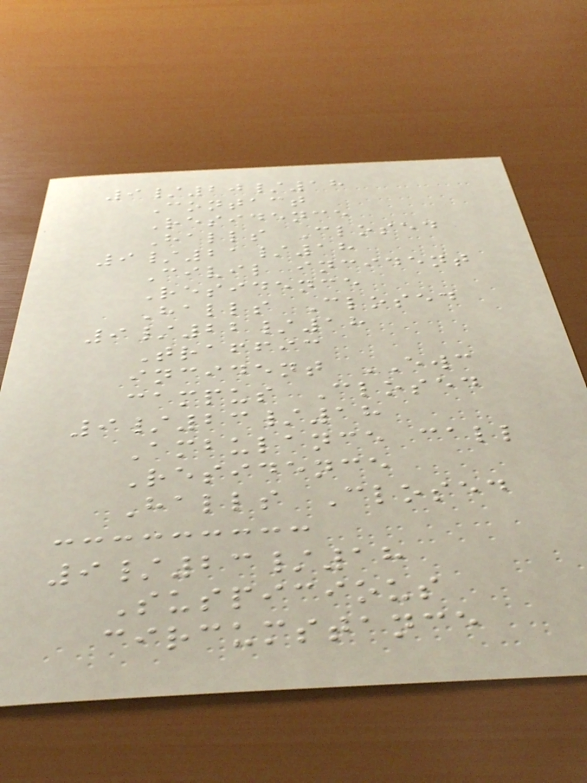9/20/18
Contact
Residence
Halls Closed
9/21/18
Civil incident
Residence
Halls Closed
9/22/18
Traffic
incident EWC
campus Closed
9/23/18
Ambulance call
Residence
Halls Closed
9/23/18
Suspicious
circumstance
